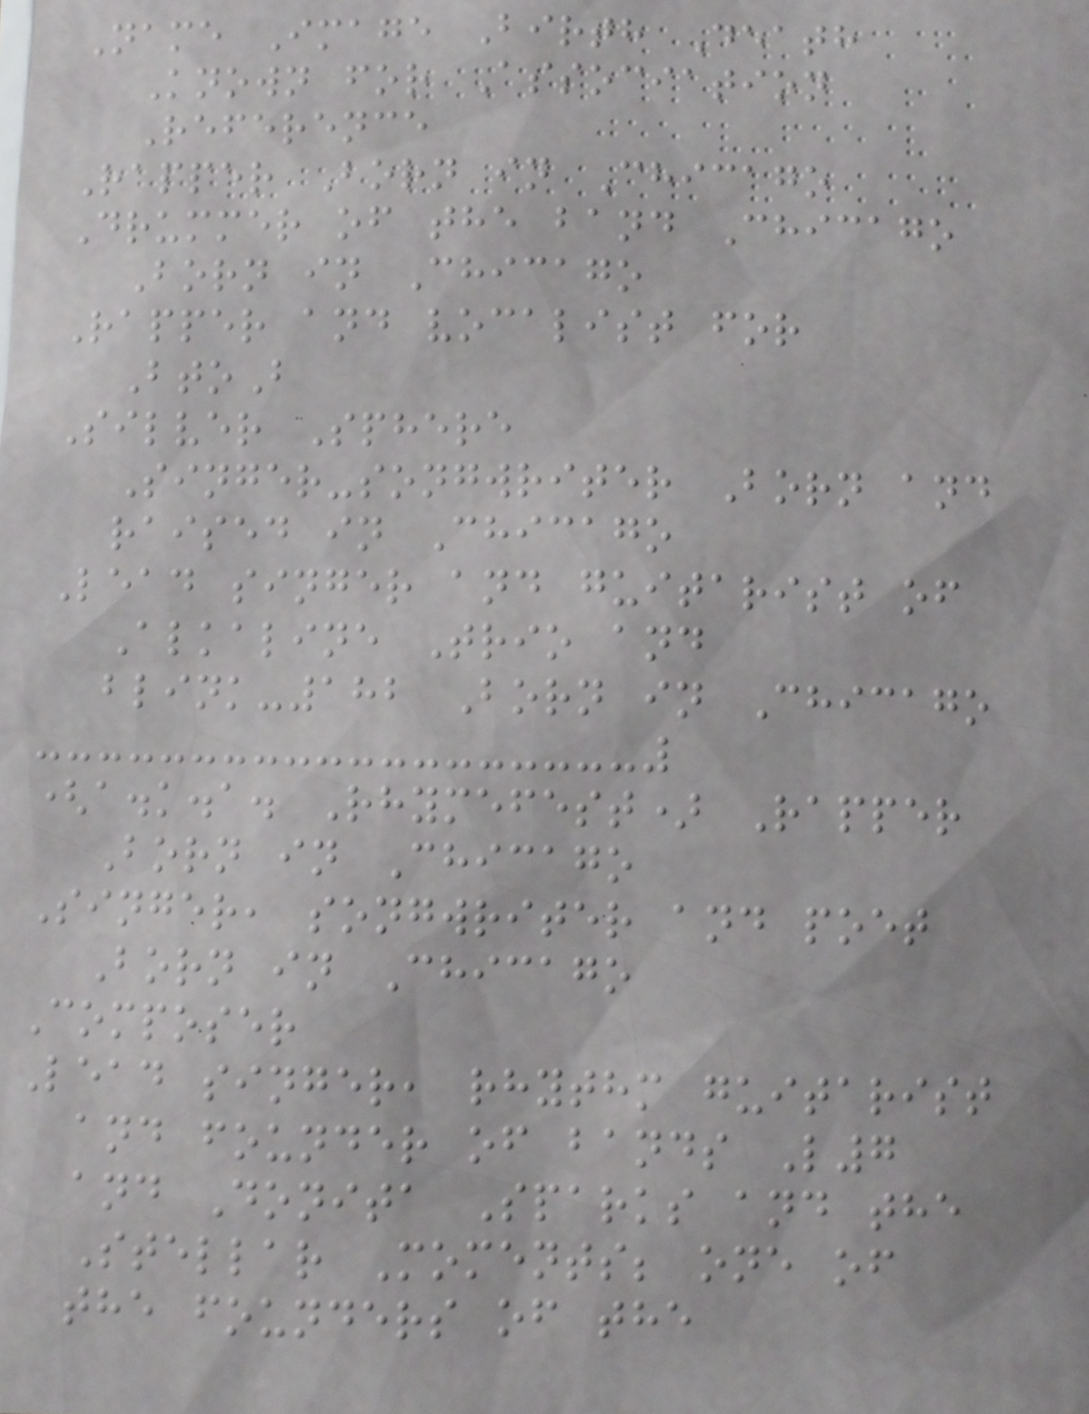Name Image Birth Death
Known for Association
Reference
Rapper Born in Chicago
Drummer of the band Chicago
Born in Chicago
Rapper and vocalist for
BtoB
Silver Sphere
Singer-songwriter Born and
raised in Chicago
Lead singer and guitarist of
Alkaline Trio and
blink-182 Born in Chicago
(a.k.a. Rhymefest) Rapper
Born in Chicago
Singer, songwriter and poet
Born in Chicago
Composer
Lead singer, rhythm guitarist
and founder of bands L7
and Donita Sparks and the
Stellar Moments; one of
the founders of the
